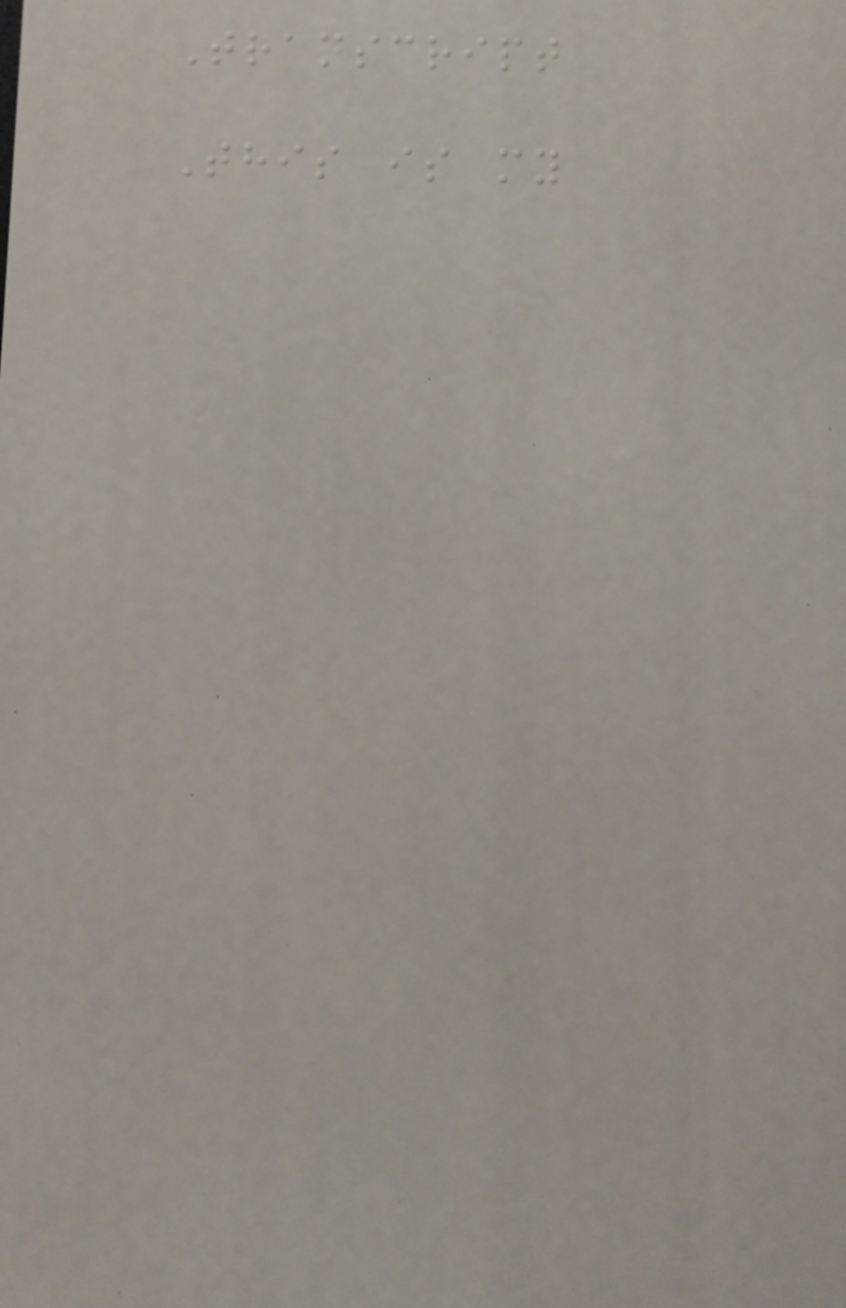Transcript
This is my
